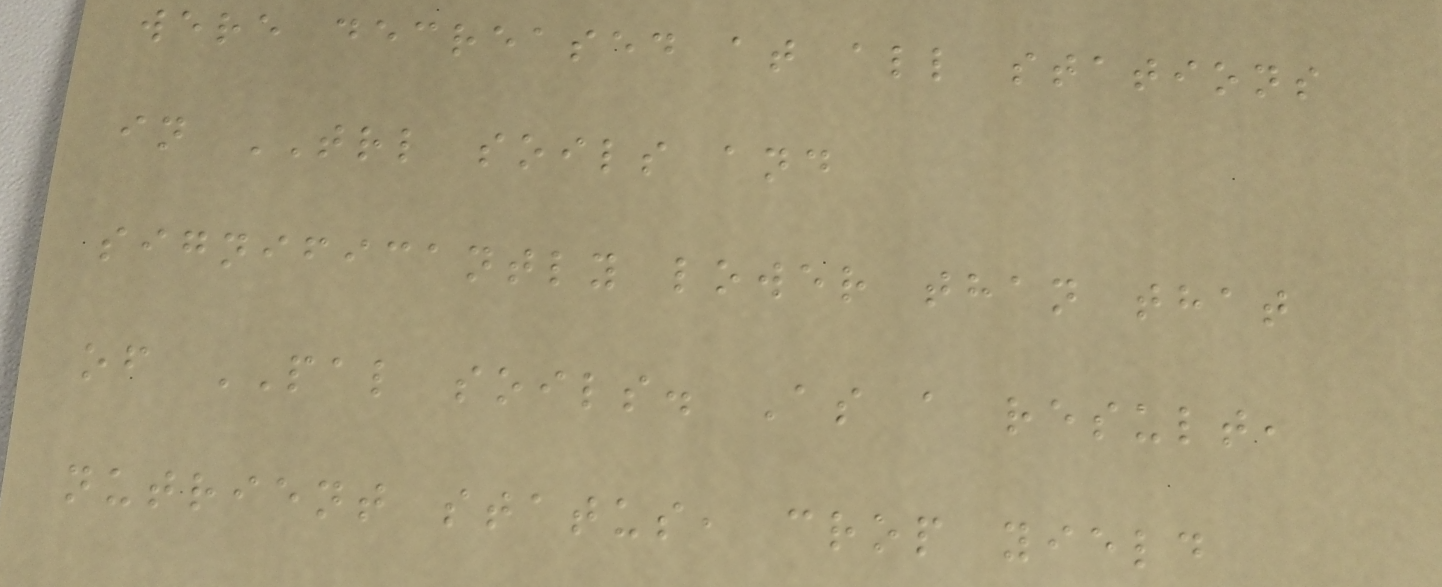were decreased at all stations
in TRL soils and
significantly lower than that
of PAL soils. As a result,
nutrient status, crop yield
